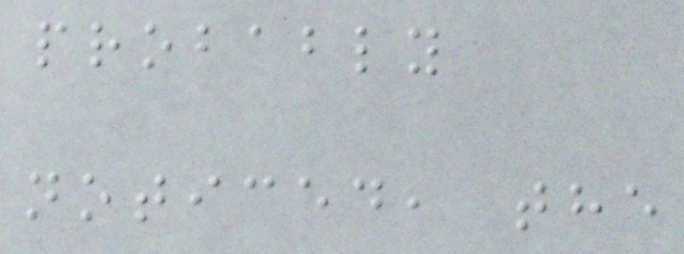probably
noticed, the
